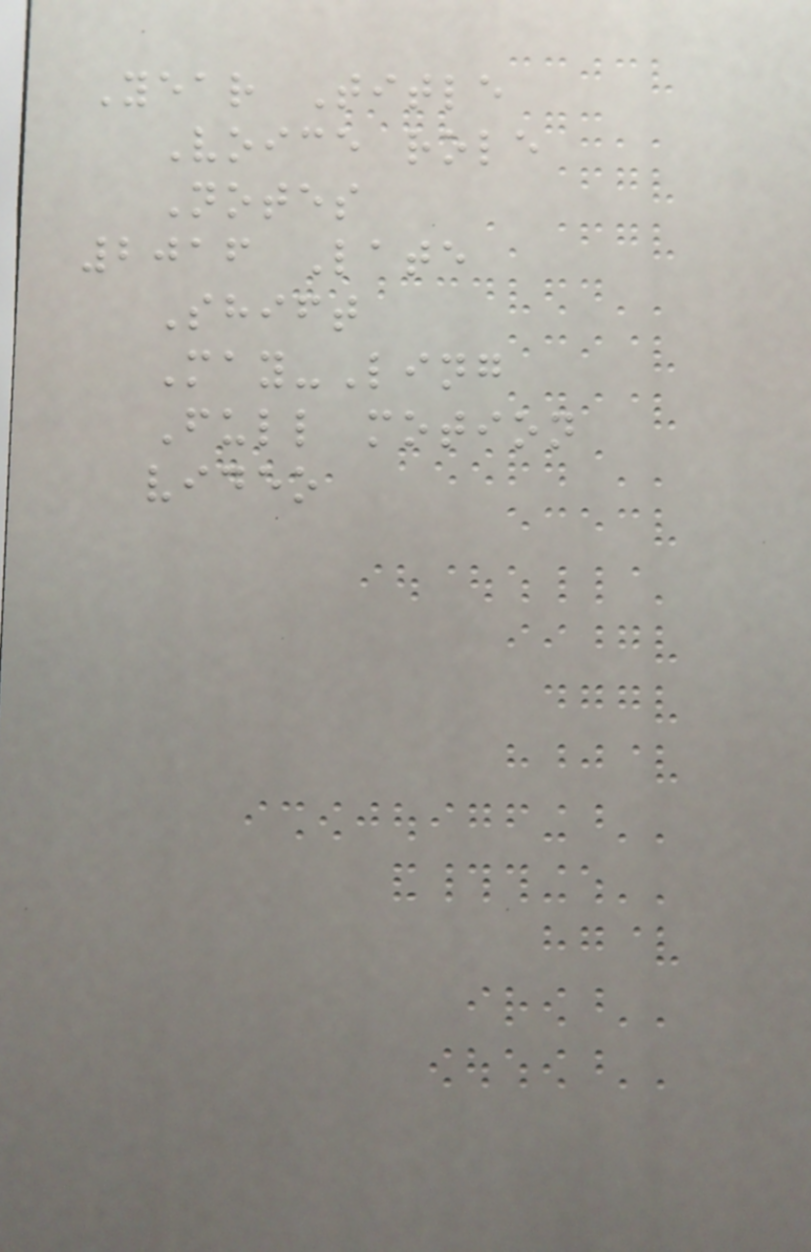Year Title
Voice role
Notes
2016 Late
Shift
May-Ling
Full motion
video
